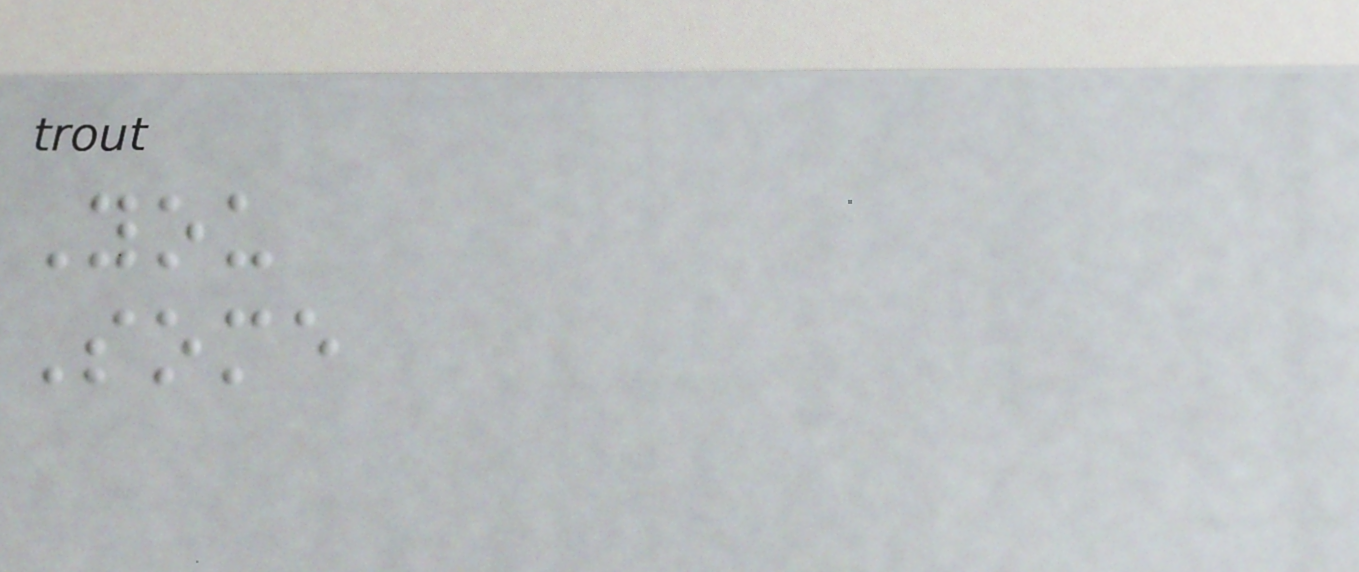You
Some
